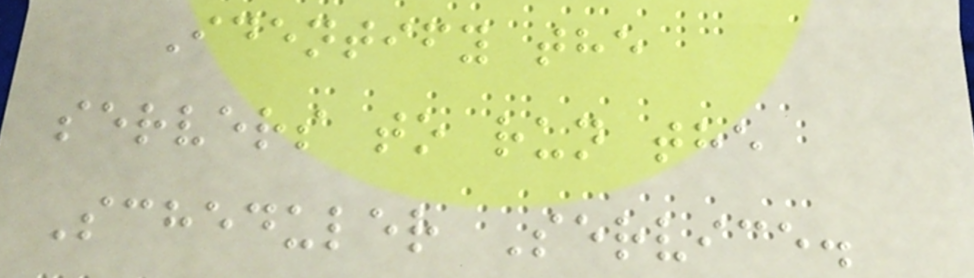Identify the
servers to run the
Scheduler Service.
